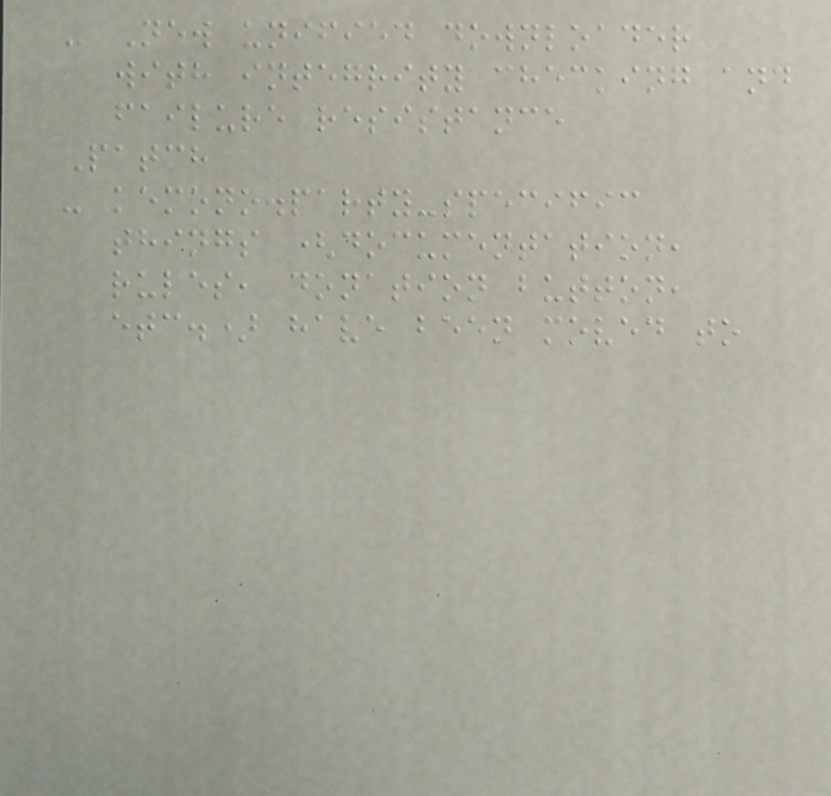- New unified downloader
with integrity checking and
failure resistance
Patch
- kemono.party-specific
things (documentation,
rules, donation button,
etc.) have been moved to
